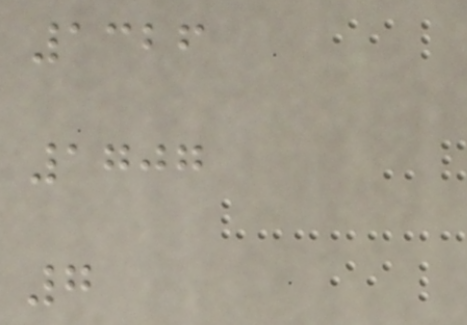1326
1707
7
